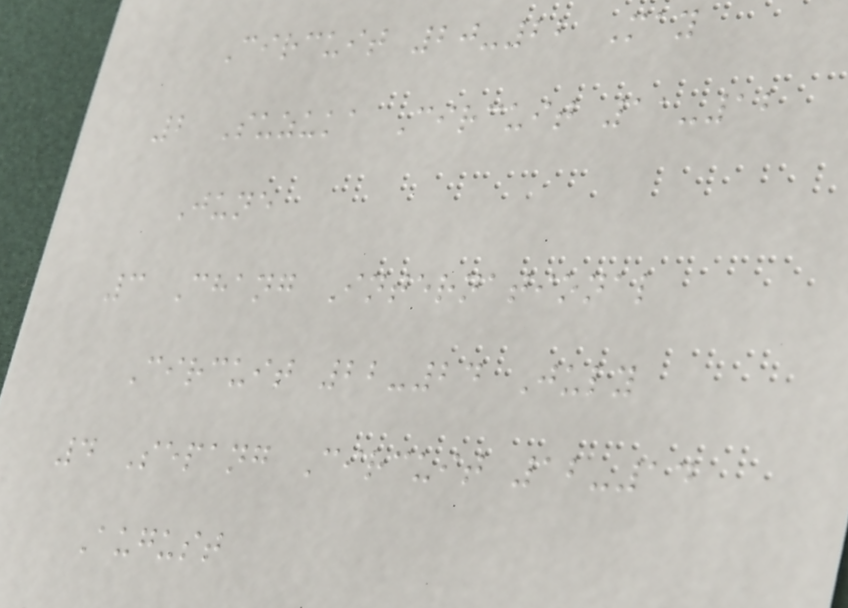Circuit 20-22 May
2 Suzuka Circuit 11-12
June
3 Chang International
Circuit 22-24 July
4 Sepang Circuit 12-14
August
